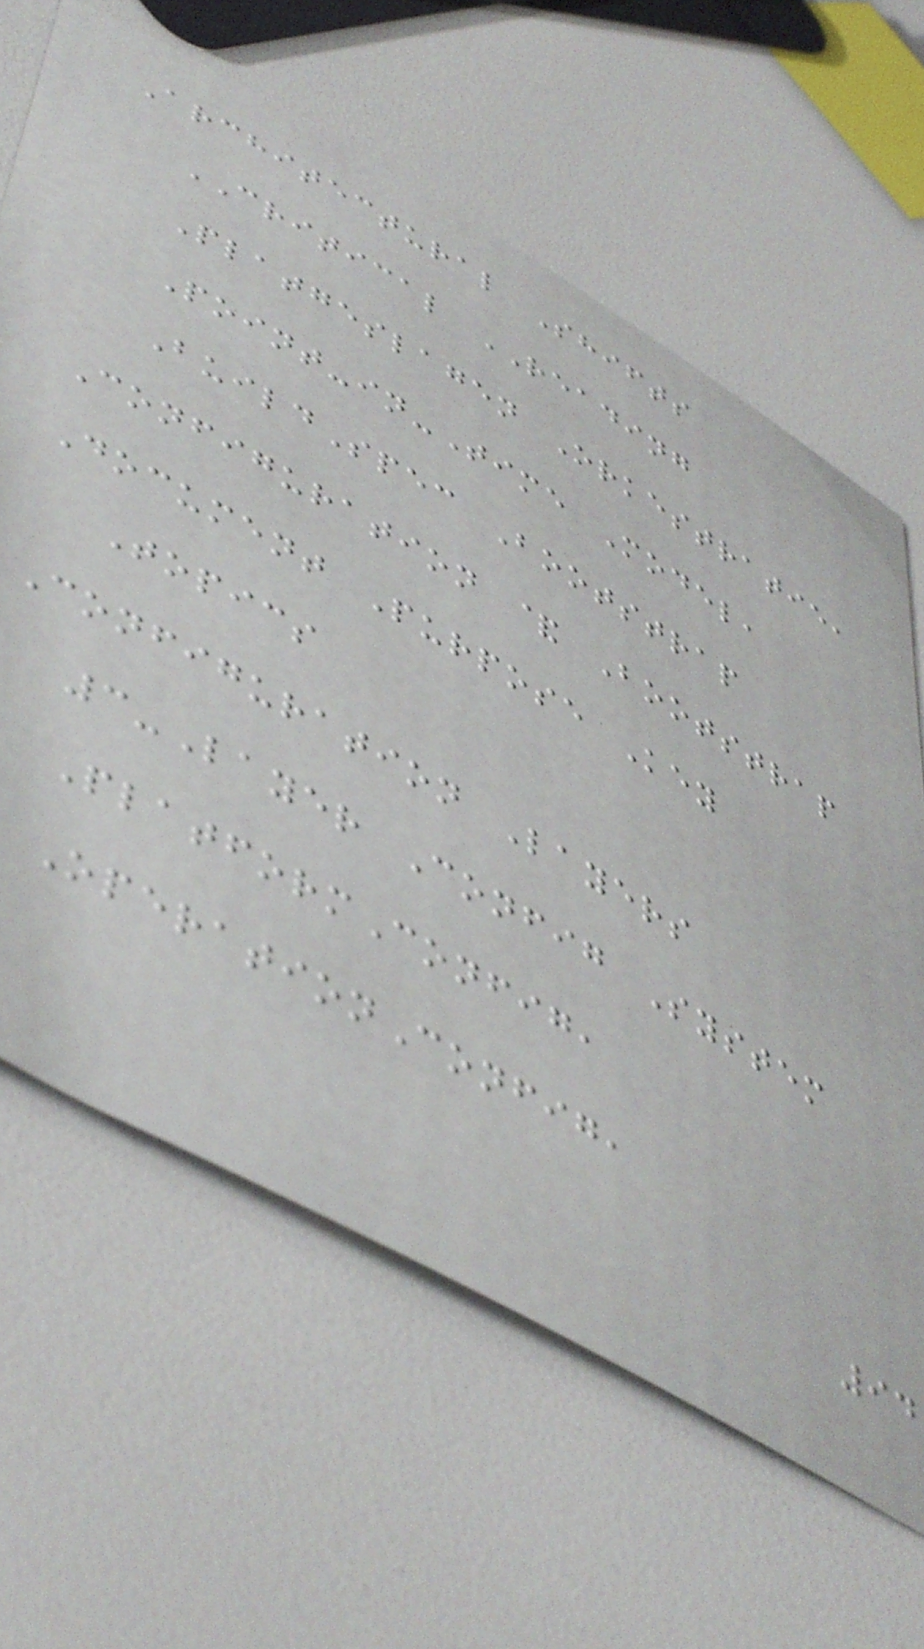Architectural Shifts
CRITICAL READING
Platgeslagen Orkestratie,
Point-in-Time Model,
BuildSpec Bootstrap
Configuration & Bootstrap
Document Purpose Key
Topics
Configuration Layers
3-Layer Config System
PlatformConfig,
OperationConfig,
94
